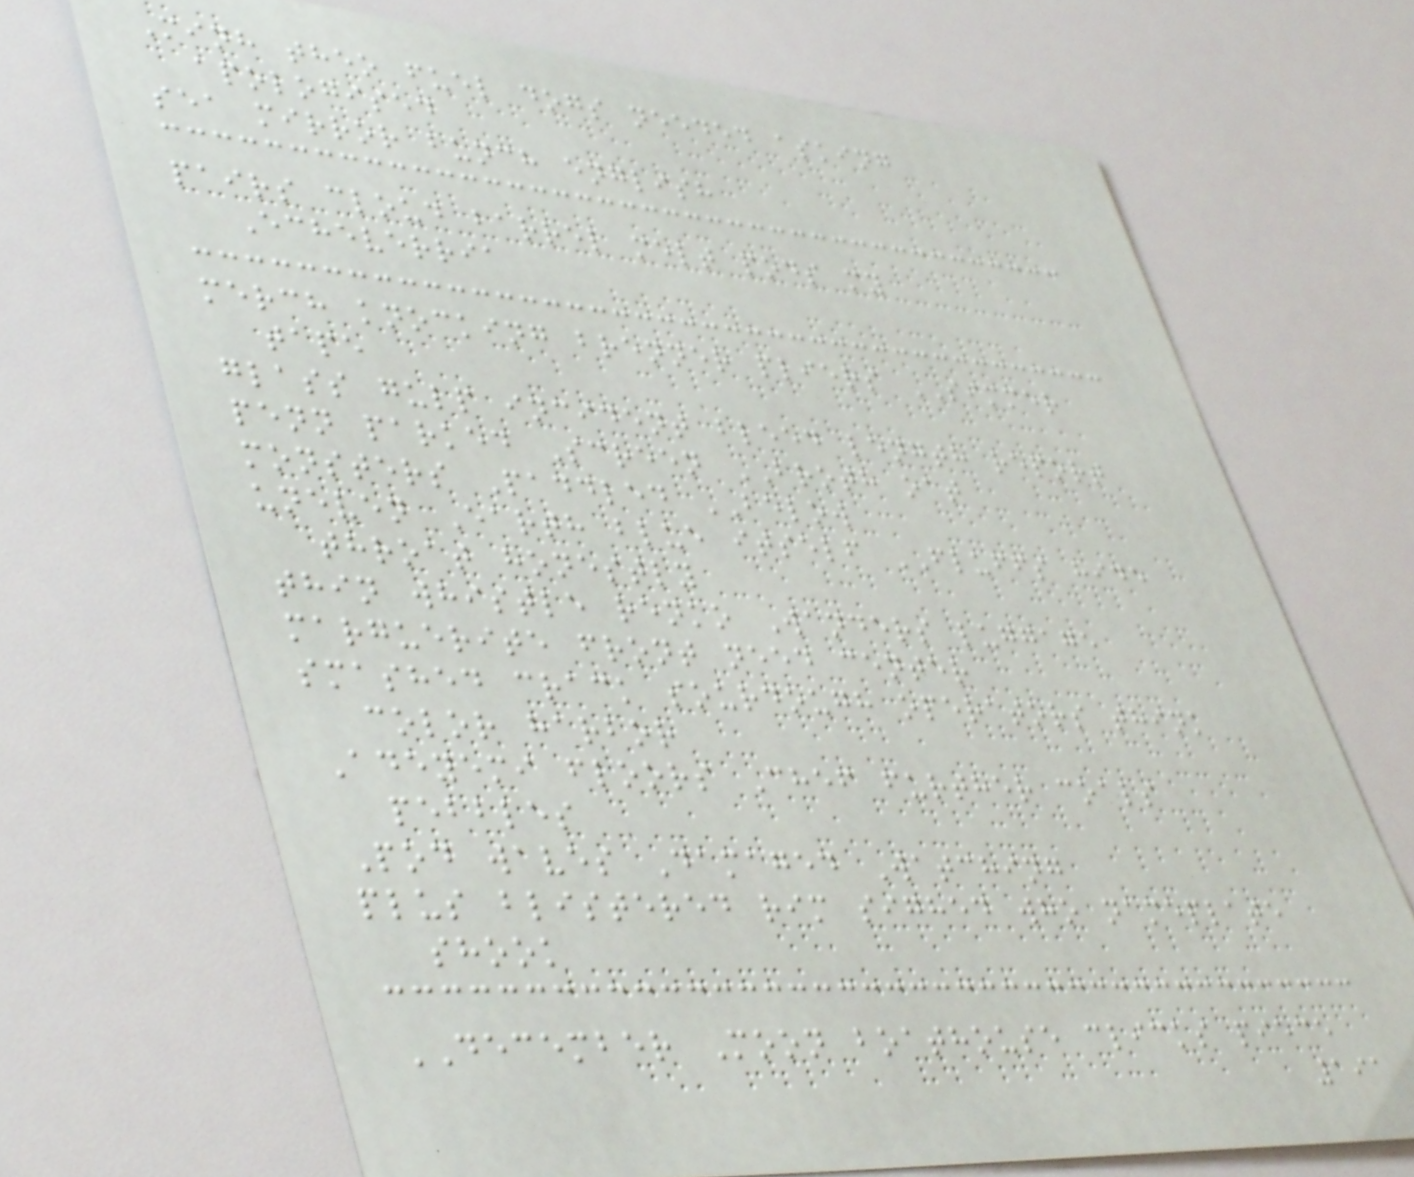Minh theo fuel dogs needed asking
apologised
sea mirror bunch english
pairs cloud barrel melt pods my
Echeverria
merch knocking brenner pliers SIMMER
tape
glass gulp incident bleed length report
penn parked Screen BROTH oat
monsters Paddled BELOW
uneven Earth blue itself FLUFFS hide
throat honestly
thin whistle renko Wanders luggage
marguerite front need center
smashed crack sourdough operators think
color harbor
Adeyemi floors Chef further coals
pebbles
Pod waves Damaged Watching
plus blistered rim sighed who nameplate
shook
DECEMBER Moon boathouse clicks piece
191
